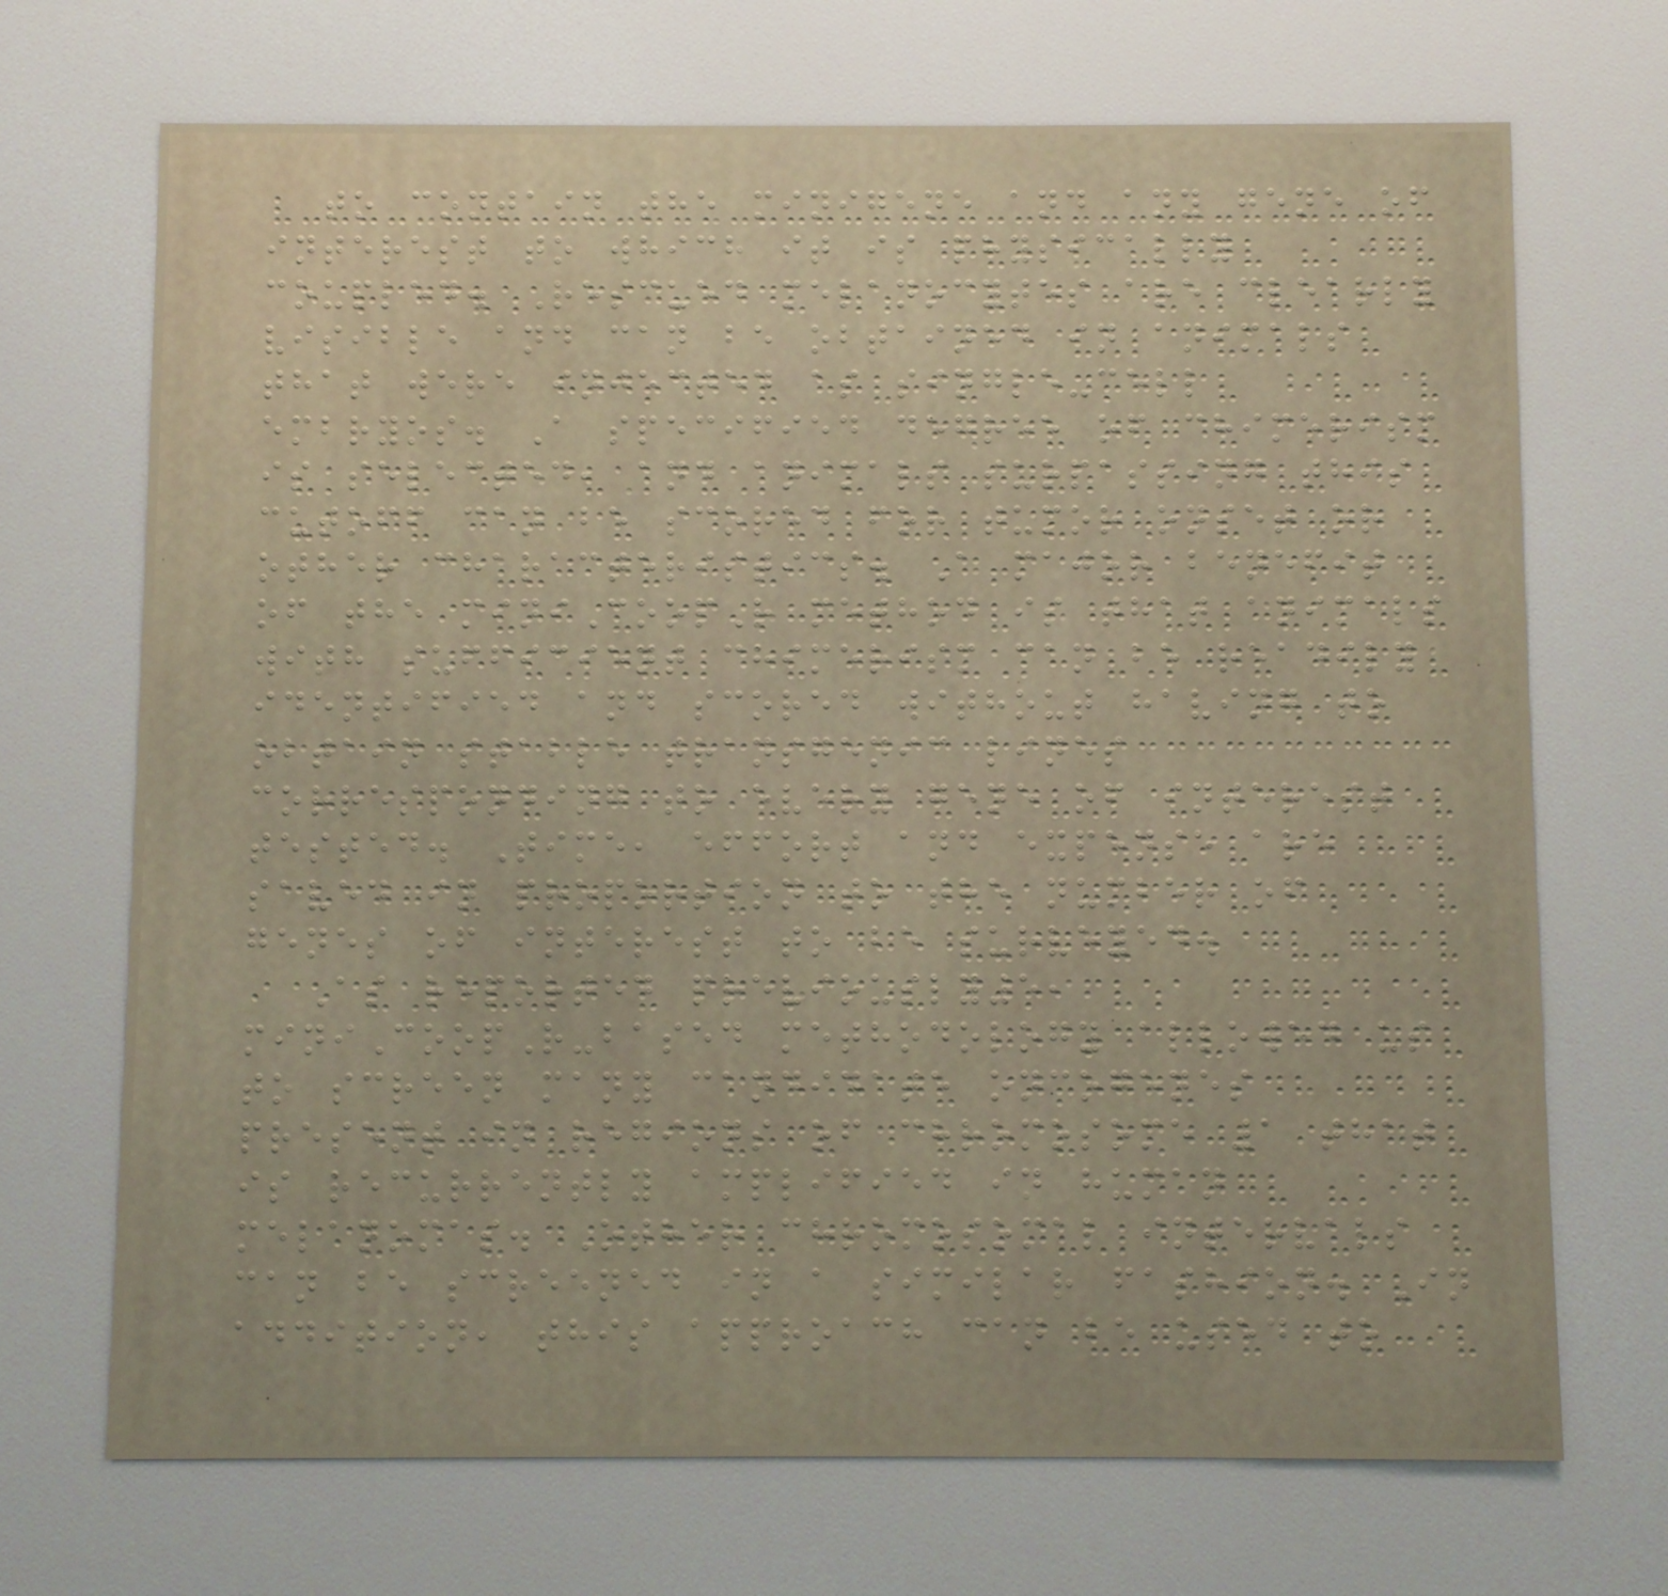to contain the minigene and any gene of
interest to which it is physically
coupled. Rescued melanocytes are clearly
visible and can be obtained in animals
that were injected as single-cell
embryos. A specified degree of chimerism
is selected, and animals surpassing this
cutoff can be scored for tumor onset or
other characteristics. A major benefit
of the miniCoopR method is that animals
with sufficient chimerism can be readily
identified and scored without having to
obtain stable transgenic lines
corresponding to every gene of interest
tested. Time, effort and expense are
saved in proportion to the number of
genes of interest to be surveyed.
As reported previously5,
miniCoopR-based methodology allowed us
to screen many candidate oncogenes
present in regions of chromosome 1 that
is recurrently amplified in human
melanomas. Other chromosomal intervals
can be screened in a similar fashion. In
addition, this approach can be used to
